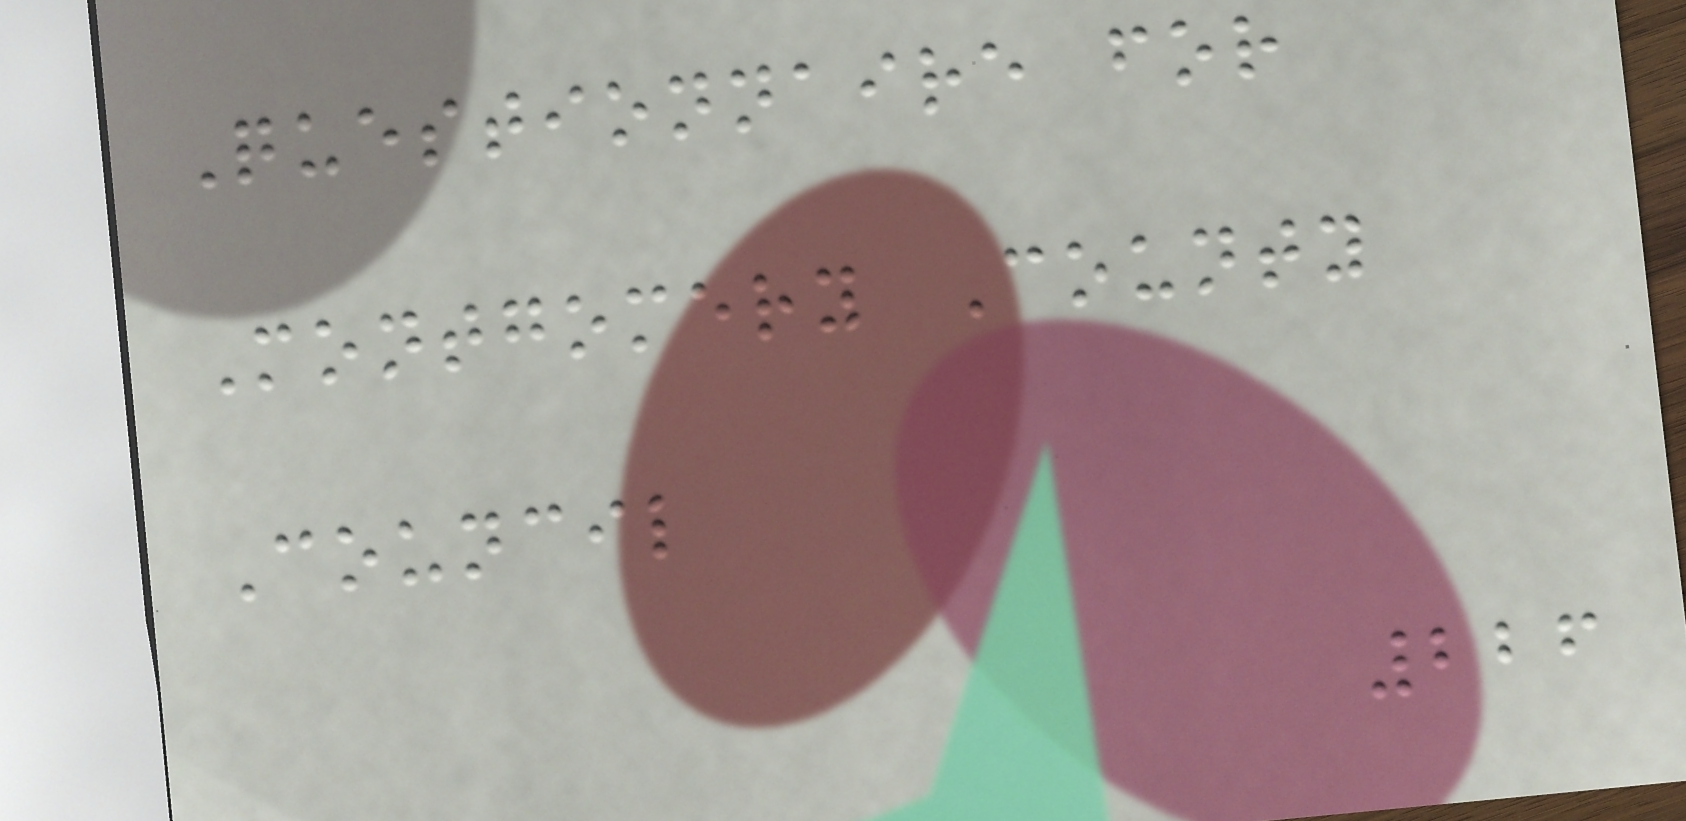Questionnaire for
Montgomery County
Council
226
